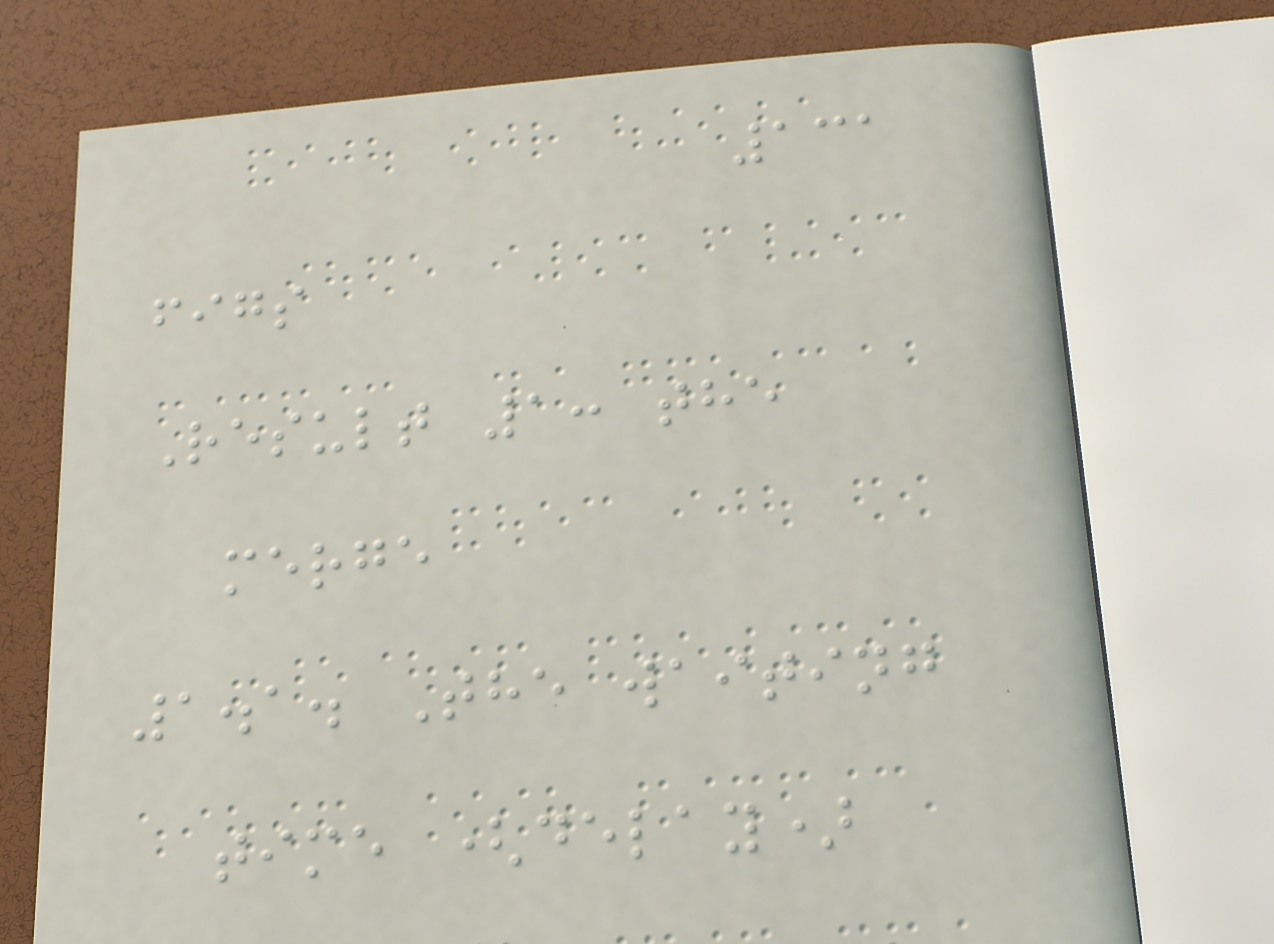131
figs
Result 1: the
merge
1.1. The waiting
time (delay)
